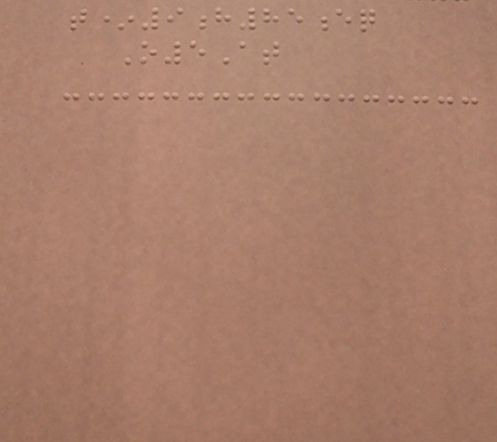t*9h85eq
O5At
